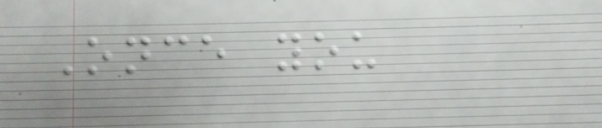Once you
